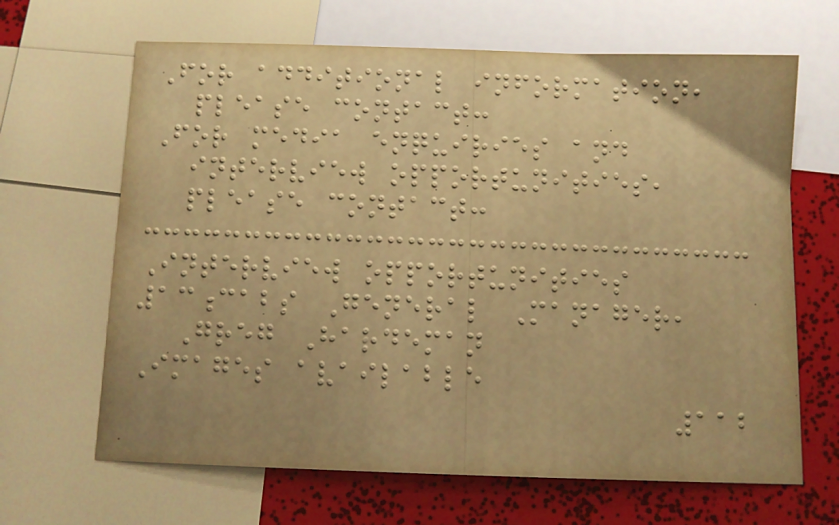For additional information,
please contact:
For media enquiries and
interview opportunities,
please contact:
Interview opportunities
13cabs General Manager,
Greg Hardeman
Images available
112
